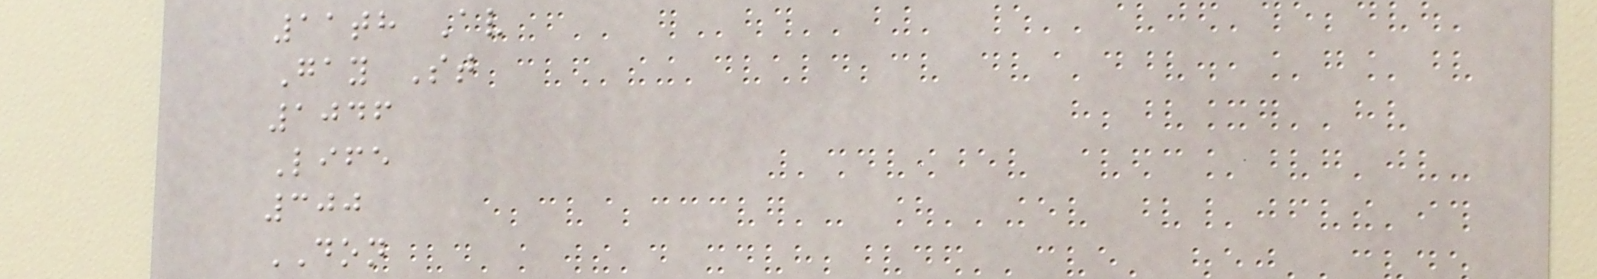11th Av
Gay St
1046
Life
300
DON
